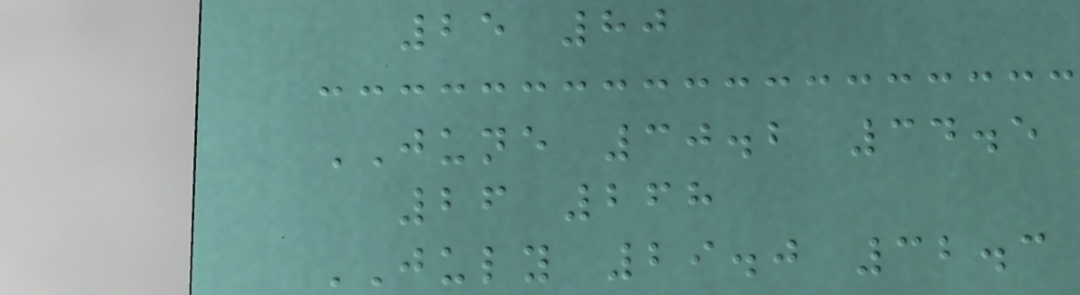25 80
JUNE 30.2 34.5
26 268
JULY 29.0 32.3
